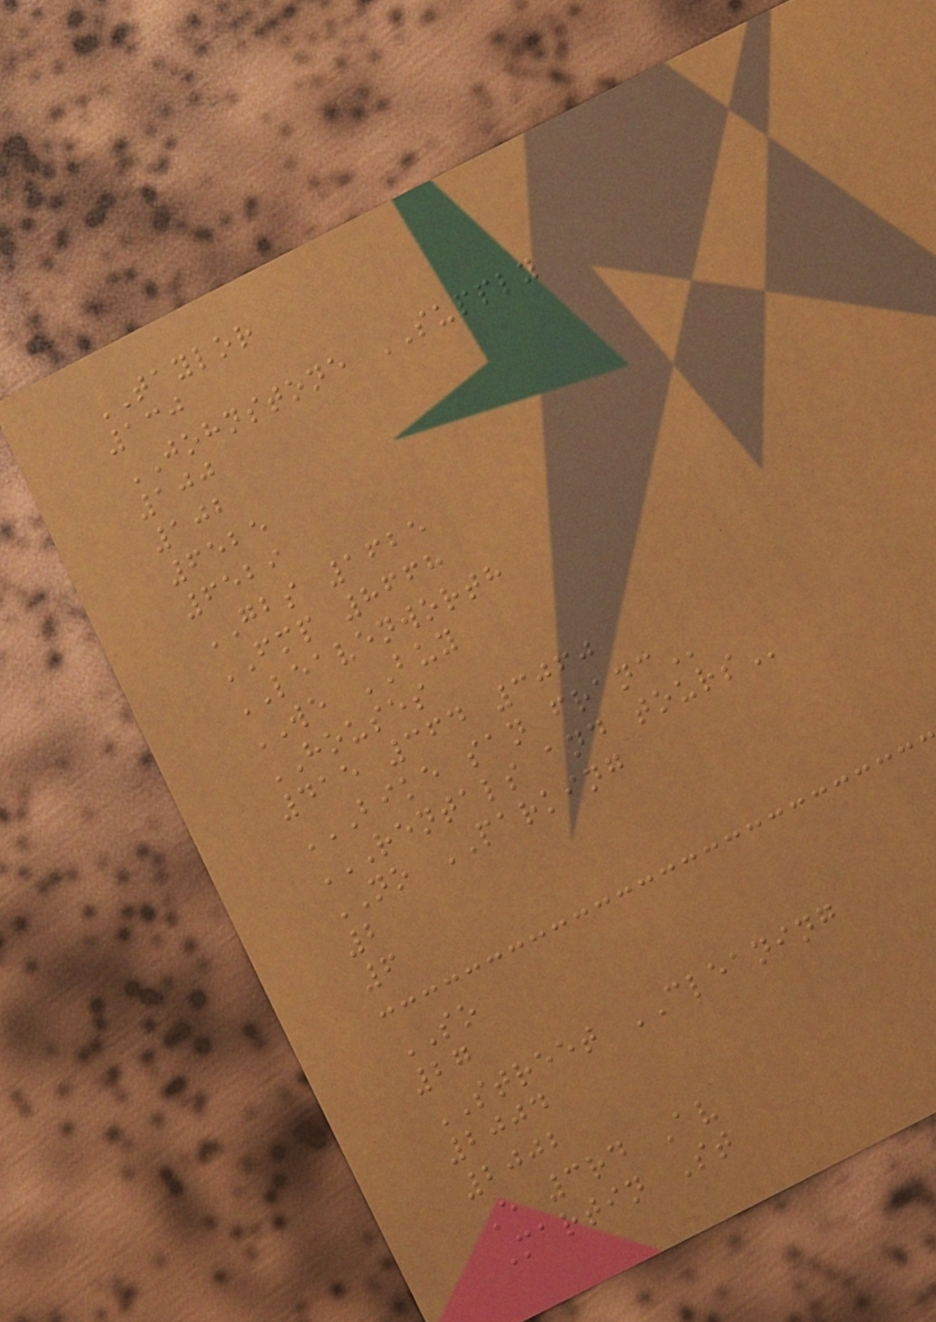TAYLOR
130
JOHNSTONE SUPPLY
100
102
6525
6529
GBS 1625
FMP 8668
LEAVENWORTH
WE BUY
HOUSES
415 364 3060
BIKE SAN FRANC
RENTALS AND TOURS
NO PARKING
2
6
SO
27
STREET CLEANING
2004
2002
E 3rd Av
Martin St
